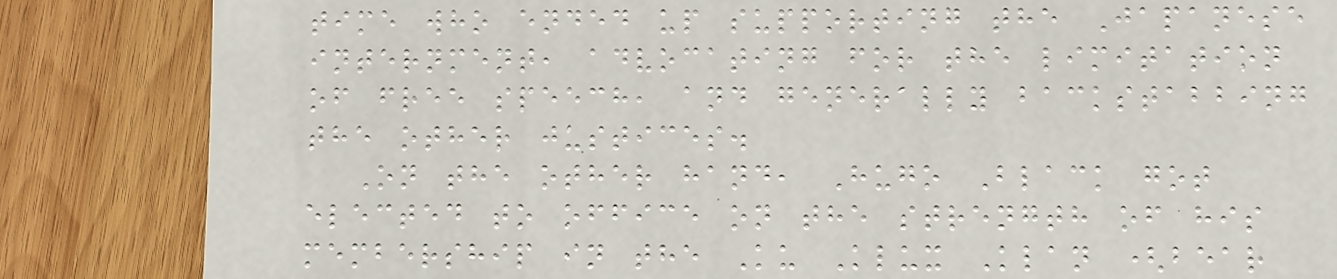time who ended up supporting the Japanese
internment, advocating for the limitation
of free speech, and generally backstabbing
the other justices.
On the other hand, Hugo Black got
elected to office on the strength of his
membership in the Ku Klux Klan (bear
